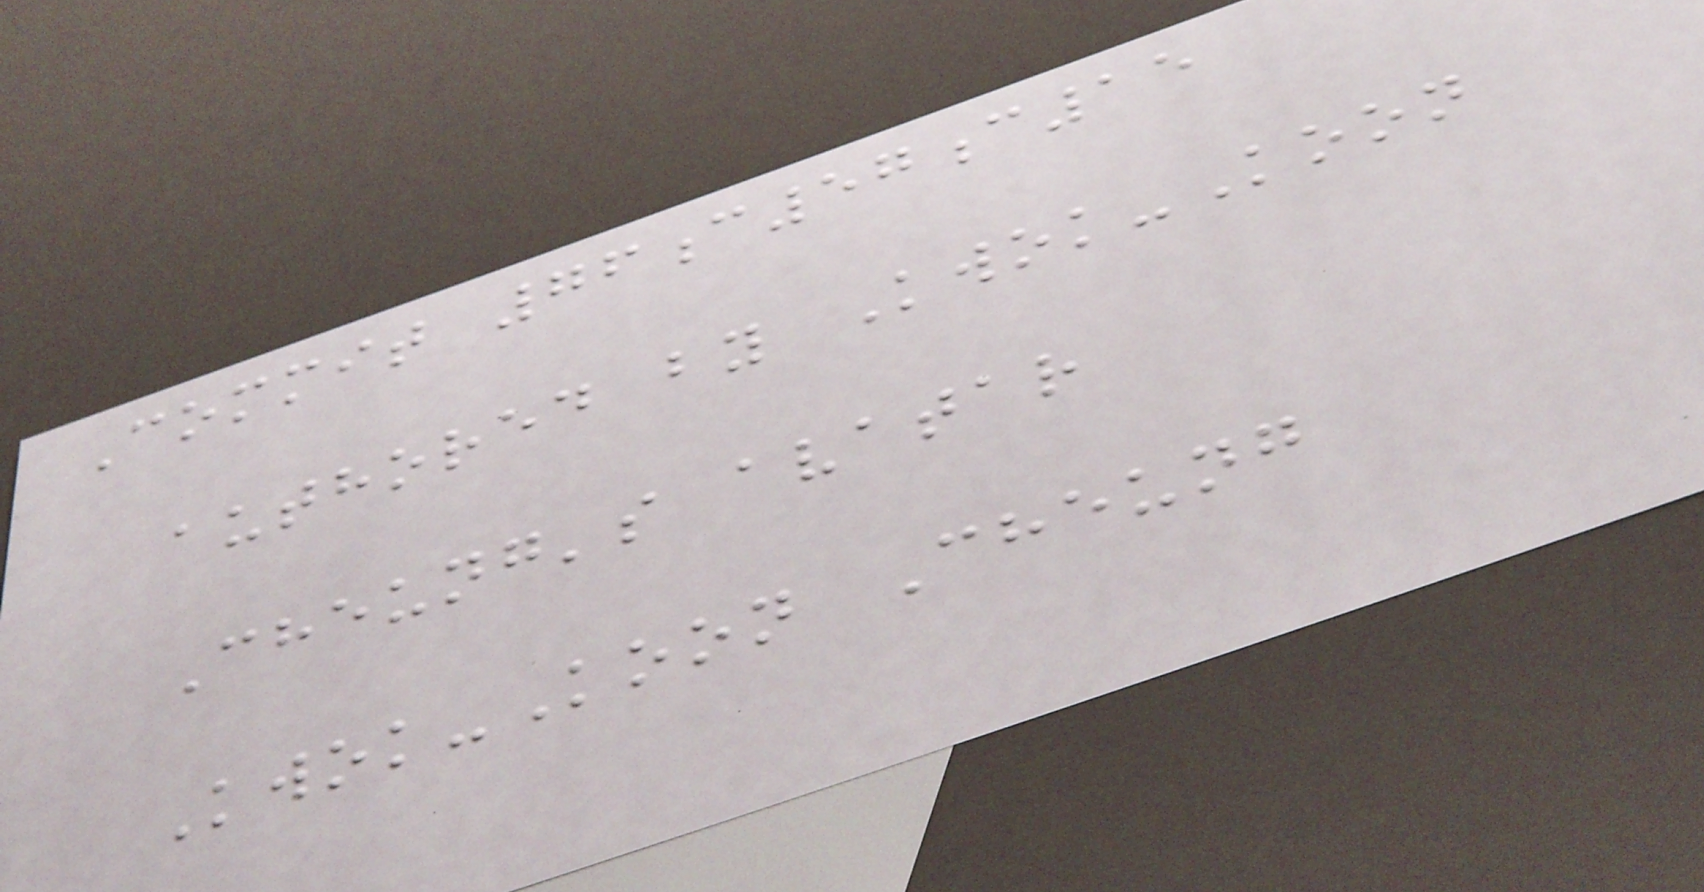Commit 76c57c15
authored by Kwok-Koon
Cheung's avatar
Kwok-Koon Cheung
